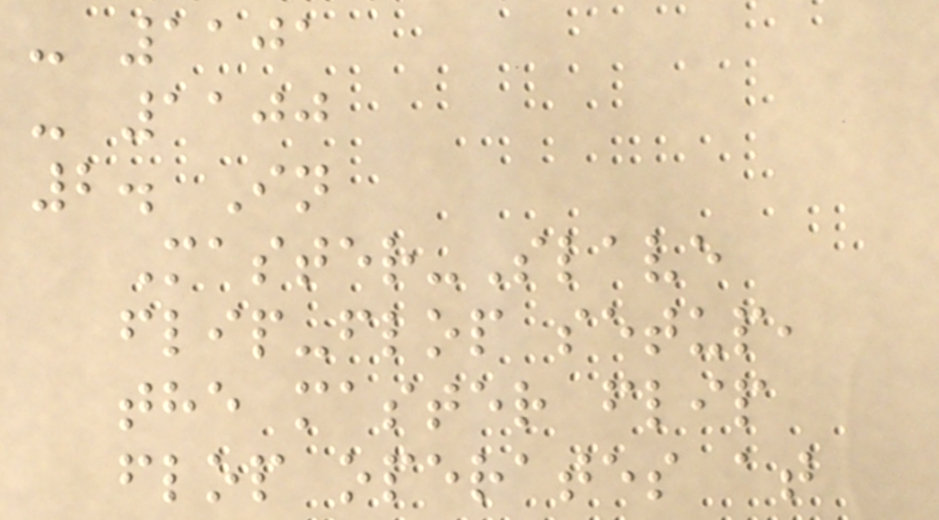- 1101
- 1100
2. In
Master-Slave
flip-flop setup,
the master flip
flop operates at
